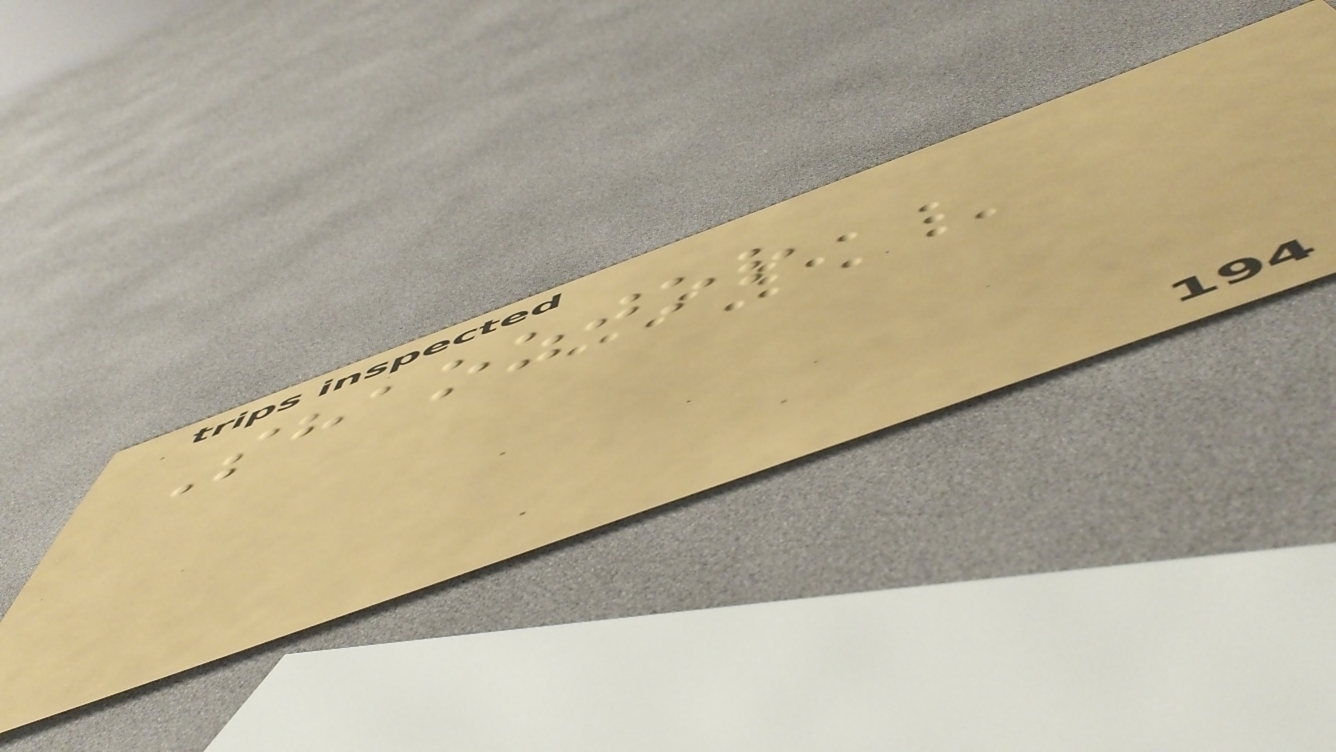Shaozjor
